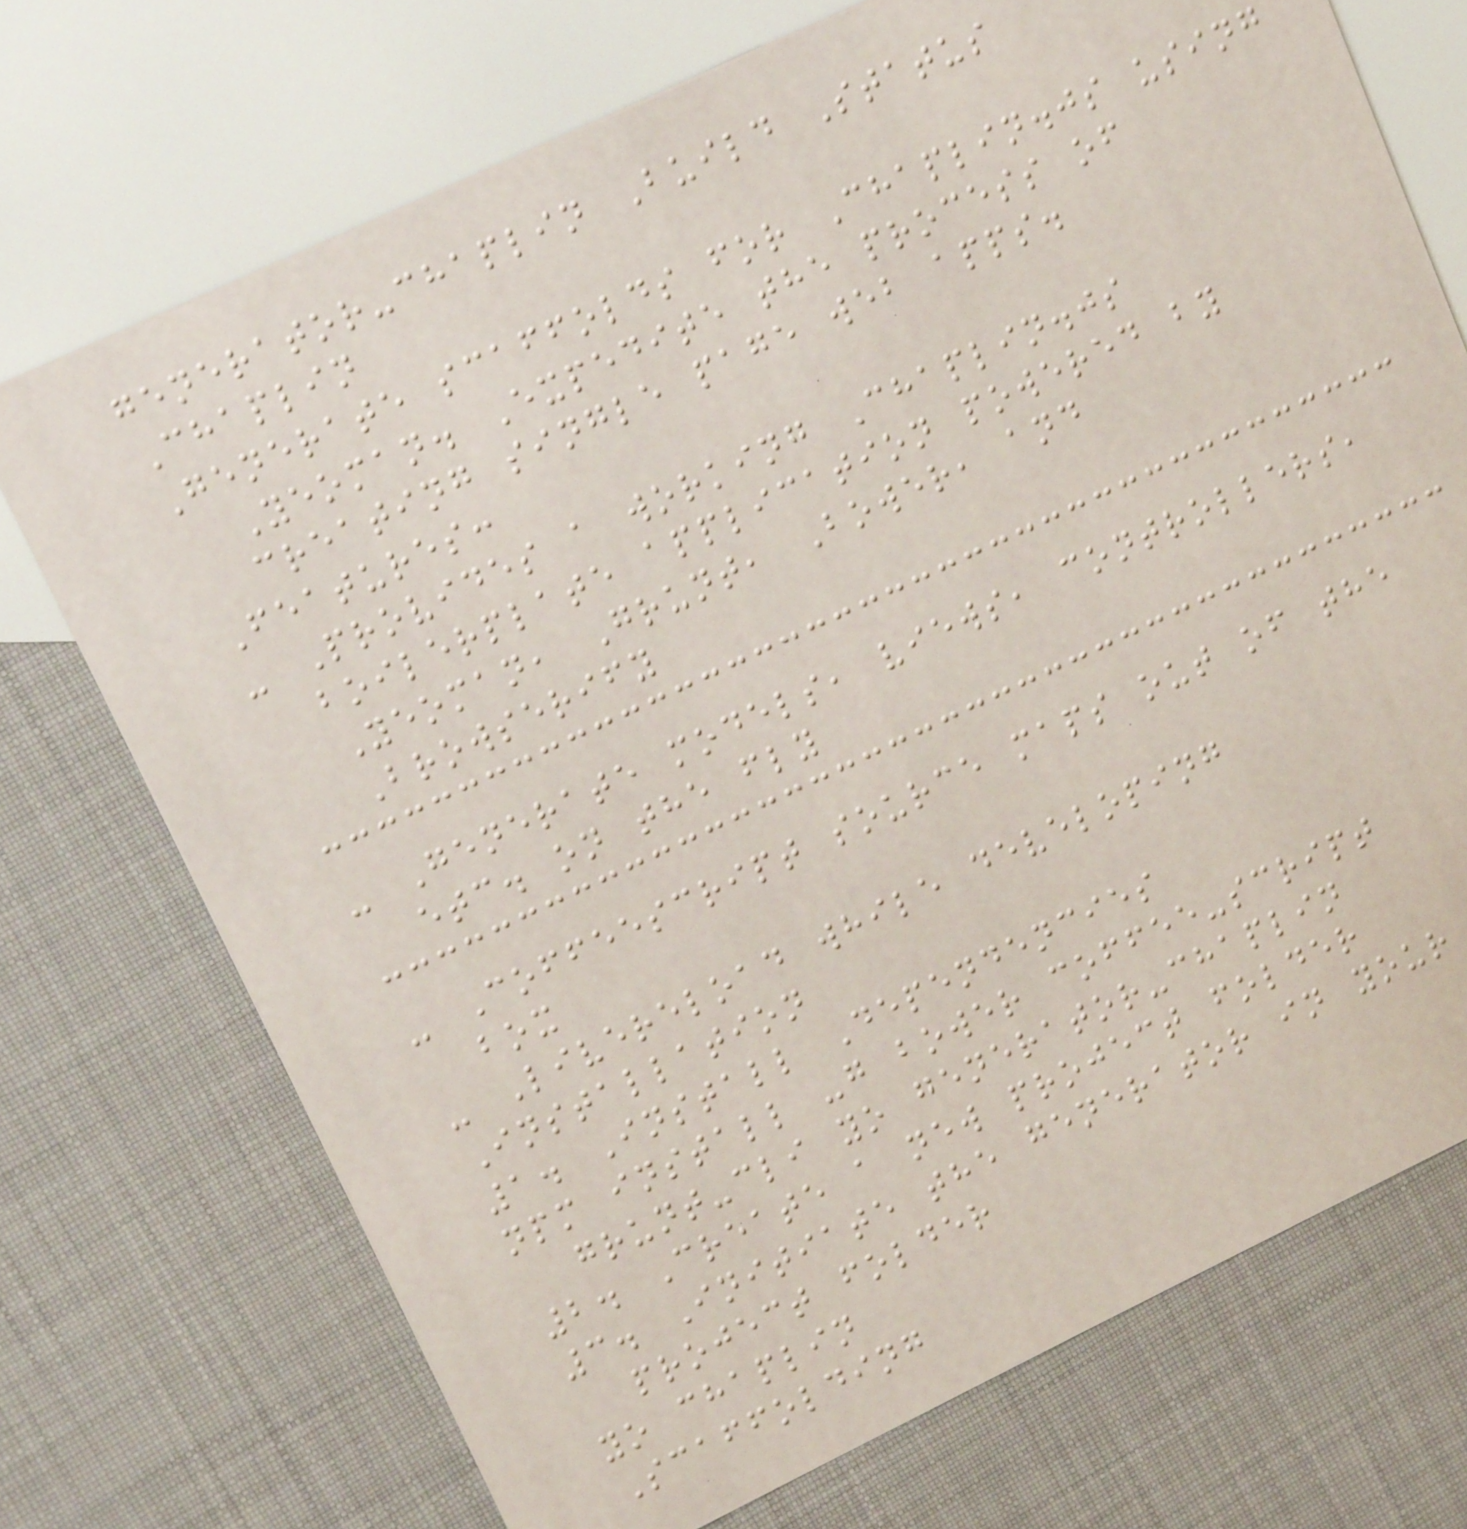generator-chaplin Build Status
Chaplin
Generate scaffolds for Chaplin.js using
Yeoman. Expedite the process of
creating single page web apps.
Features:
- Provides a working Chaplin.js
boilerplate application powered by
Yeoman, Grunt, Bower, and
Browserify
- Generate models, views, controllers,
etc. on the fly
- Coffeescript source maps out of the
box
- Livereload while developing
Installation
1. Install Dependencies
npm install -g bower coffee-script
grunt-cli yo generator-chaplin
2. Create a new project folder
3. Initiate the generator in your
project folder
yo chaplin
Scaffolding
